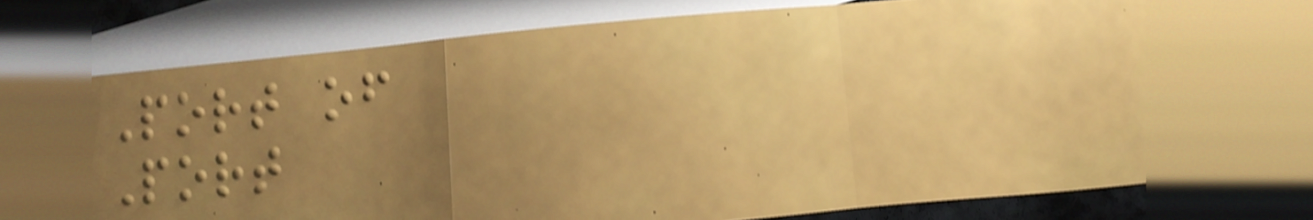Port of
Port
